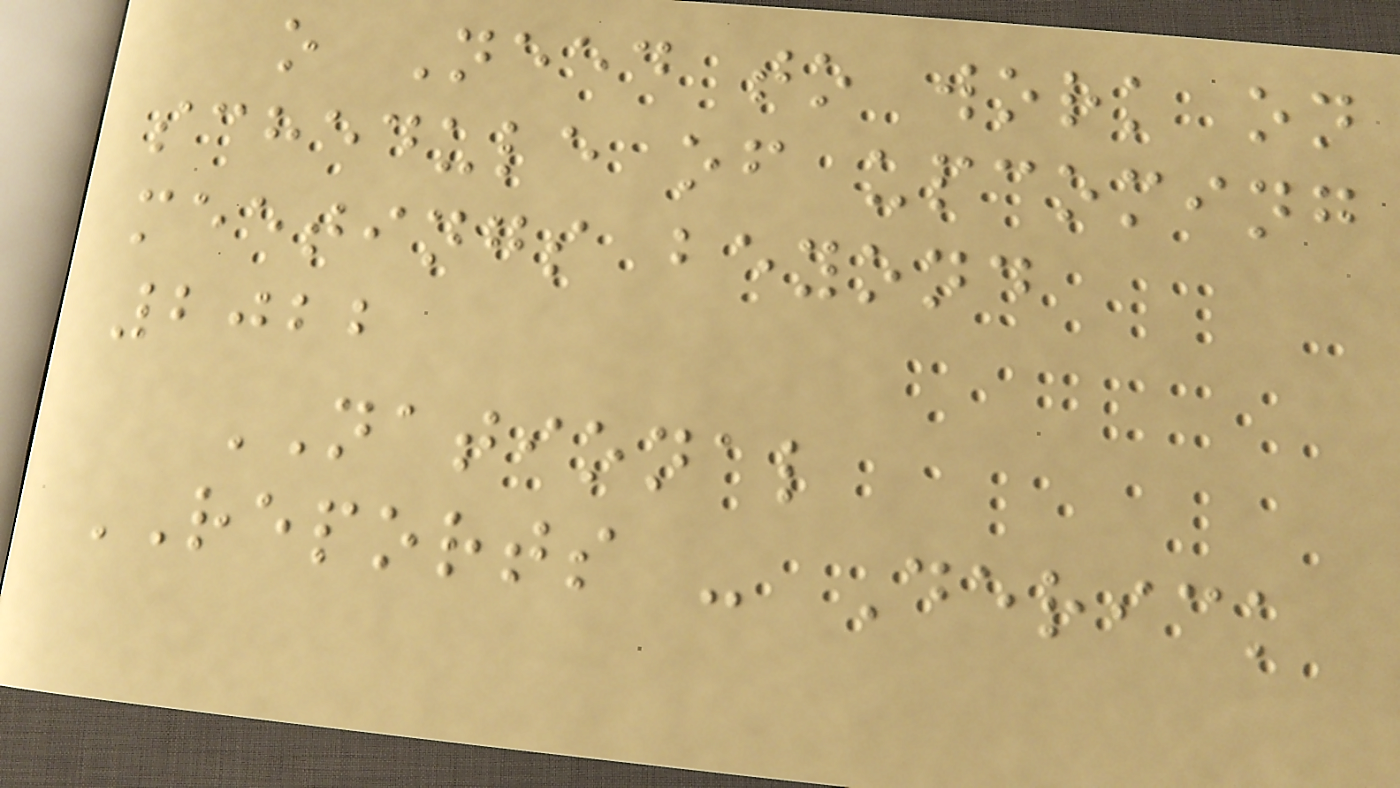o Need to work on
schedule of upcoming
meetings beyond
2022
NATIONAL
REPORTS - Derick
